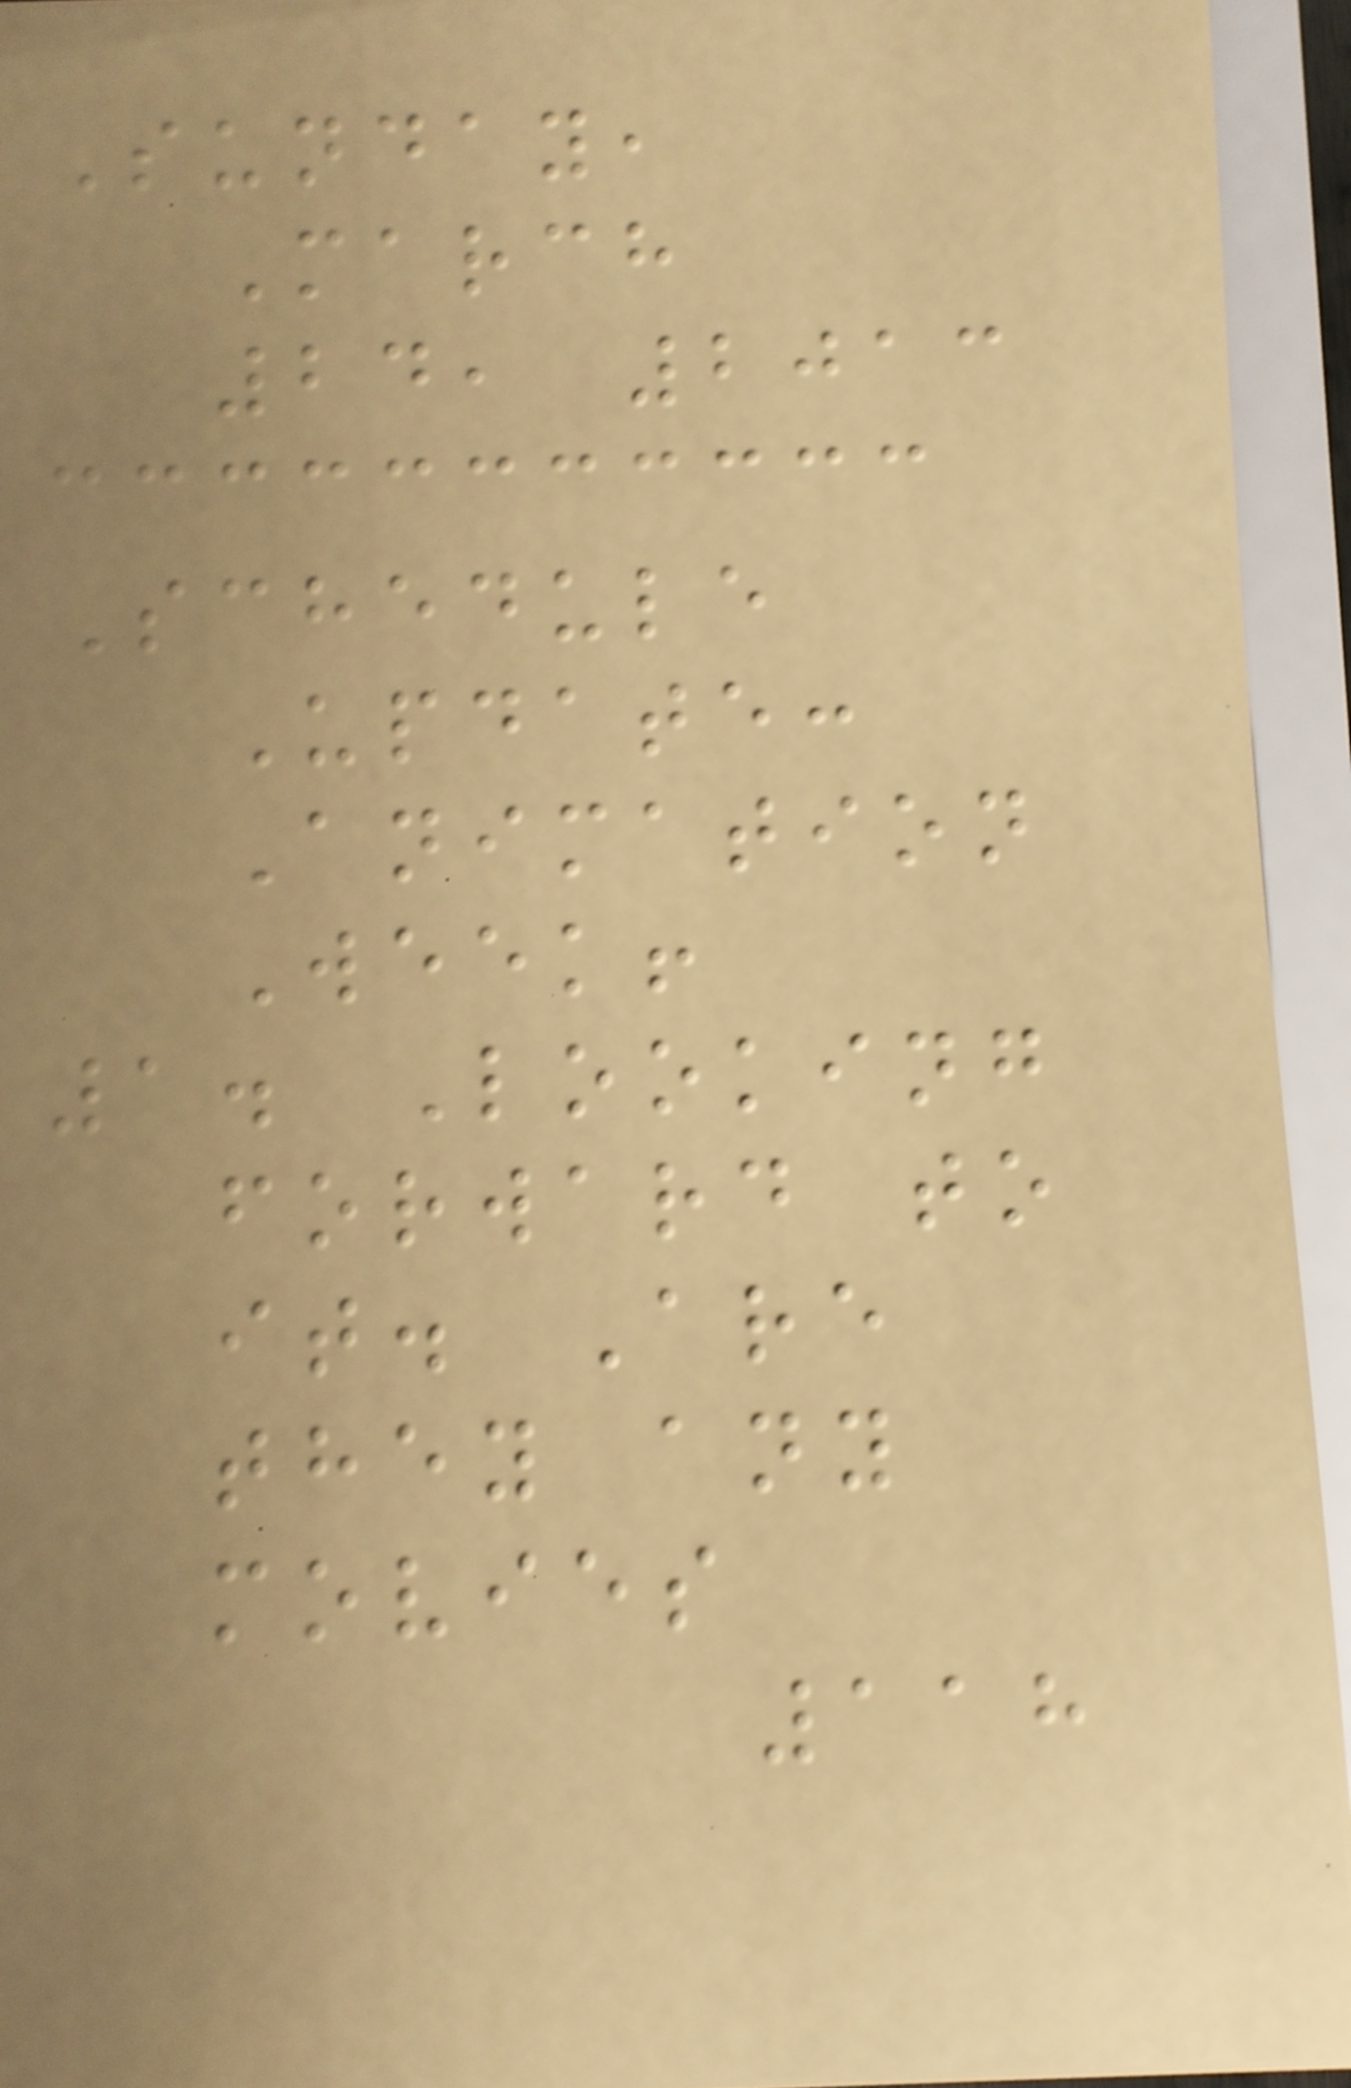Sunday,
March
24, 2013
Schedule
Update:
Animation
Week!
1. Looking
forward to
it. Are
they any
movies
118
